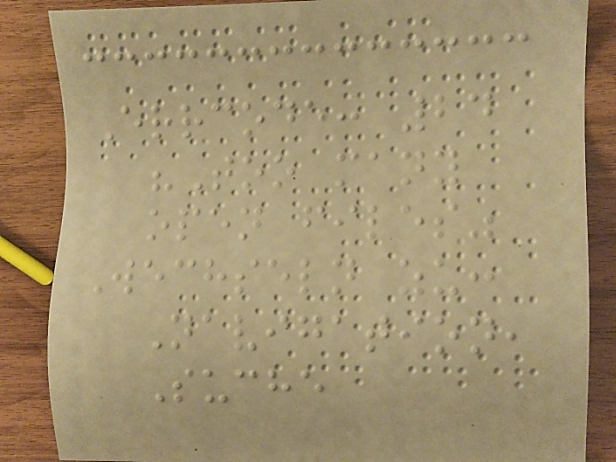Errcode: 24
"Too many
open files"
Wechseln zu:
Navigation,
Suche
